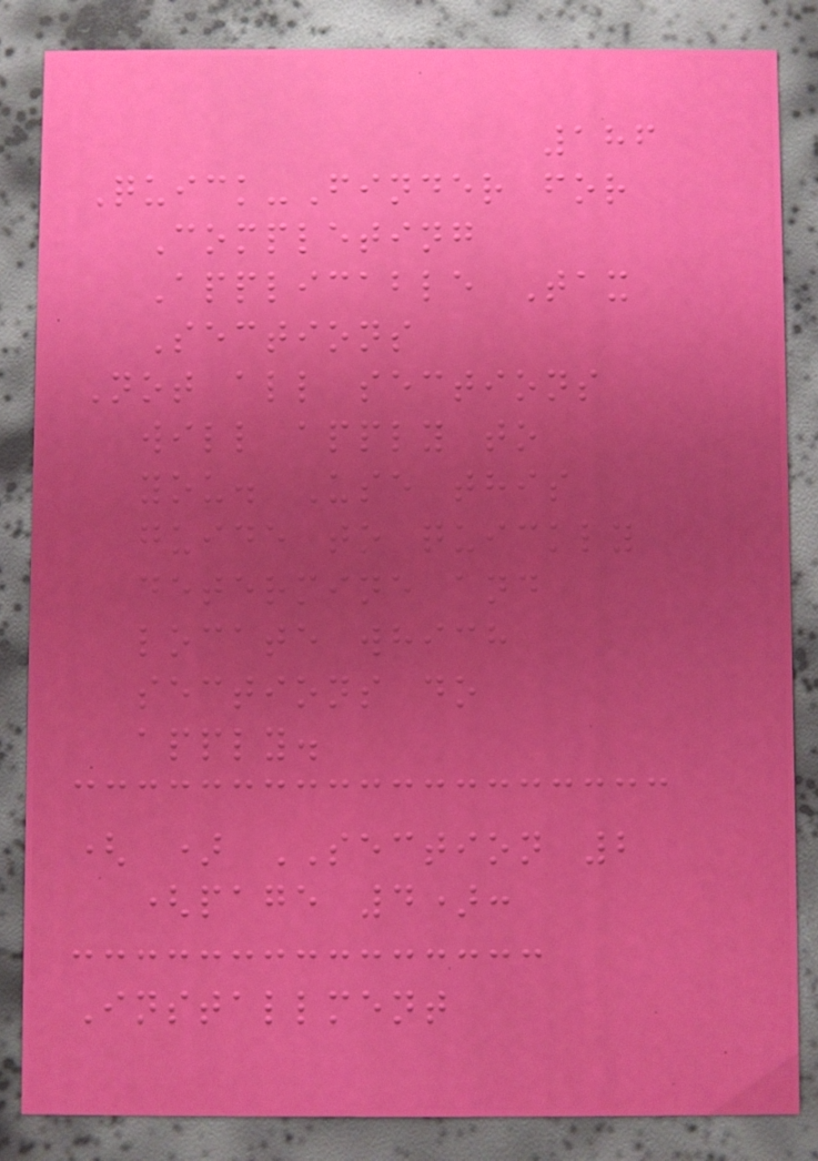186
Quick-Finder for
Completing
Applicable Tax
Sections
Not all sections
will apply to
you. Use this
guide to quickly
determine and
locate which
sections do
apply.
( ) SECTION 2
(page 4):
Installment
